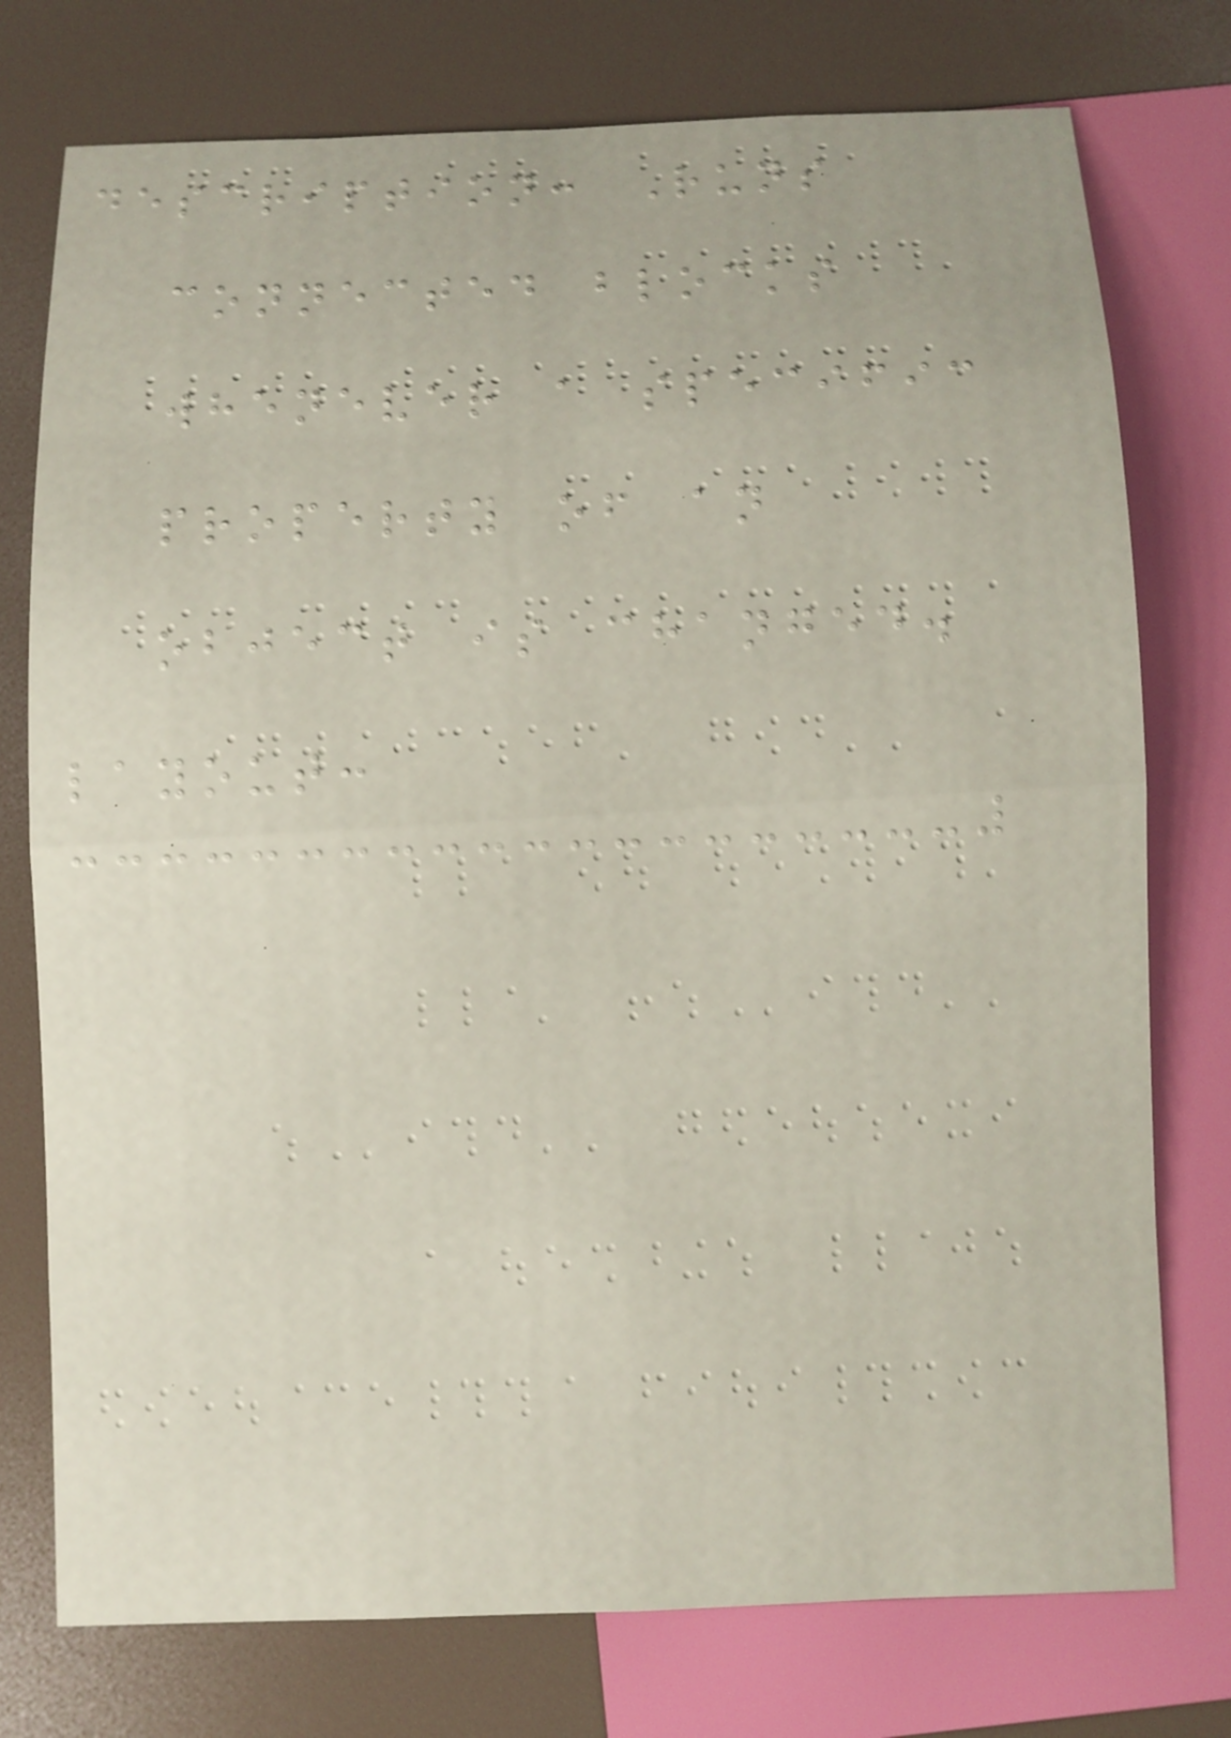description: Runs
connected blocks
whenever a specific
property of an
object is changed.
layout:
